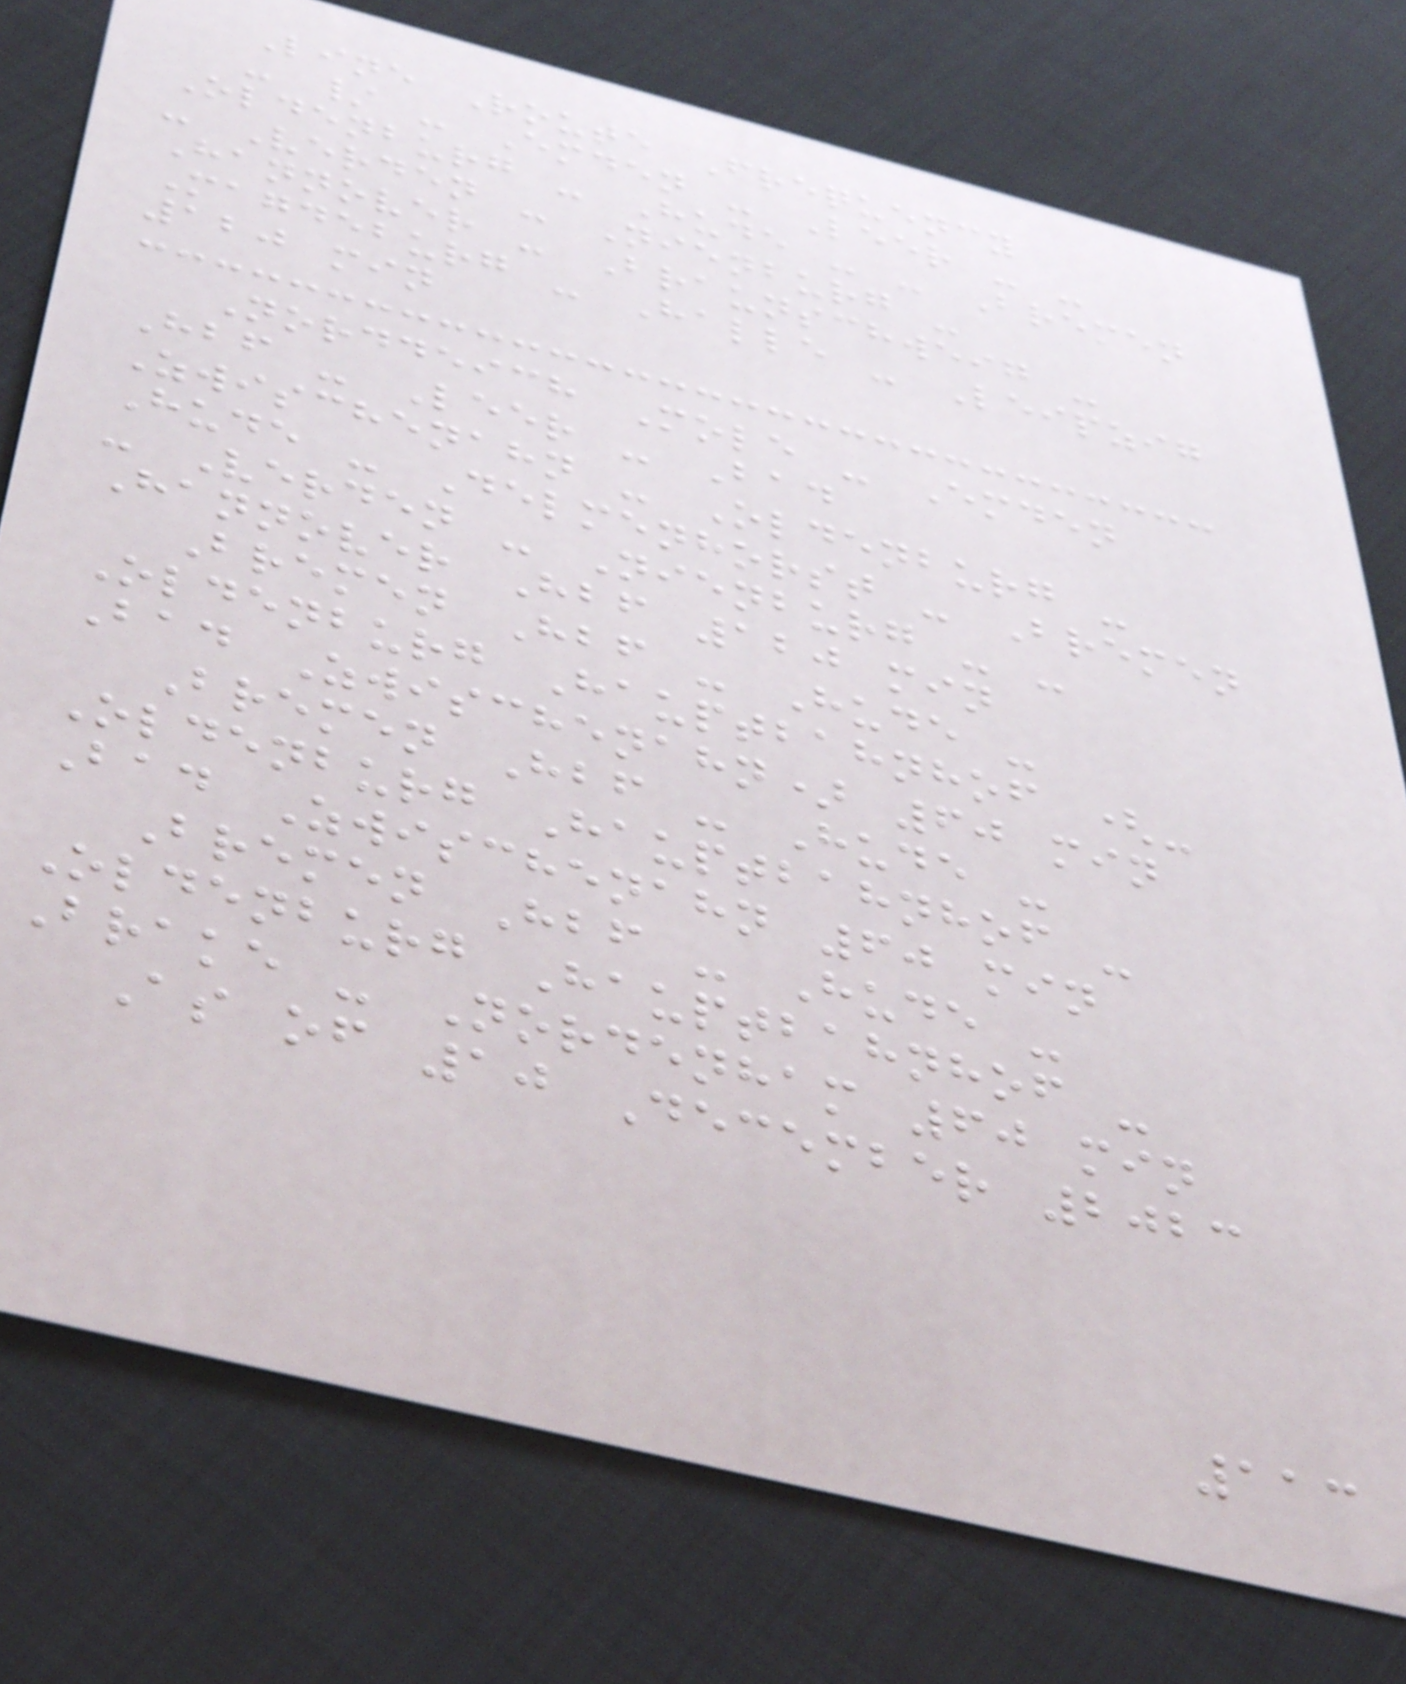Line Route Frequency
- / - Emden - Leer - -
Oldenburg - Hude - - Bremen
- Verden - Nienburg -
Hannover - Braunschweig -
Magdeburg - Halle - Leipzig
120 min
Norddeich Mole - Emden
Hbf - Leer - Bad
Zwischenahn - Oldenburg -
Hude - Delmenhorst - Bremen
- Verden - Nienburg - -
Hannover Hbf 120 min
Bremen Hbf - Hude -
Oldenburg Hauptbahnhof (-
Bad Zwischenahn) 60 min
Bremen Hbf - Hude -
Oldenburg Hauptbahnhof -
Bad Zwischenahn 60 min
Bremen Hbf - Hude -
Oldenburg Hauptbahnhof -
Brake - Nordenham 60 min
As of 10 December 2023
113
